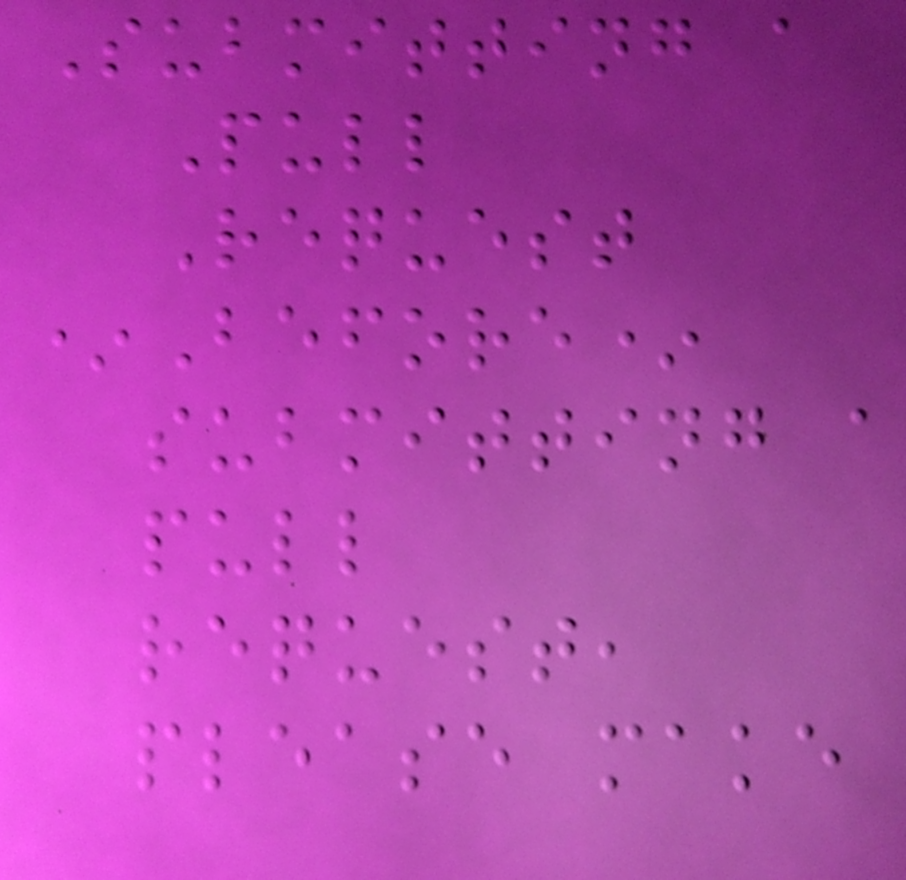Submitting a
Pull
Request
*Before*
submitting a
pull
request,
please make
